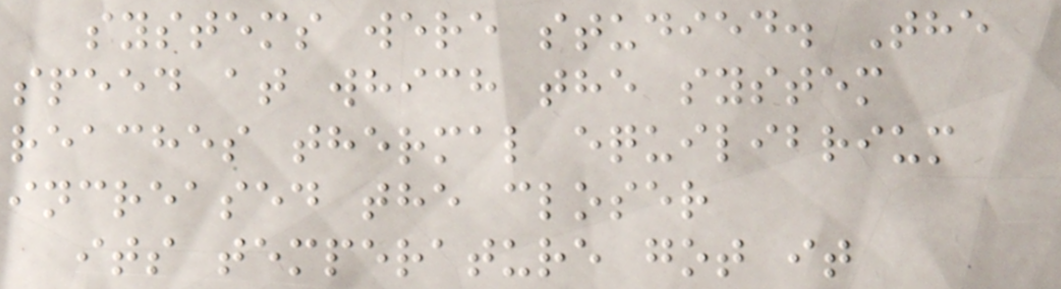systems were studied. The
speed at which the system
reaches thermal equilibrium
increased the closer
its temperature got it
